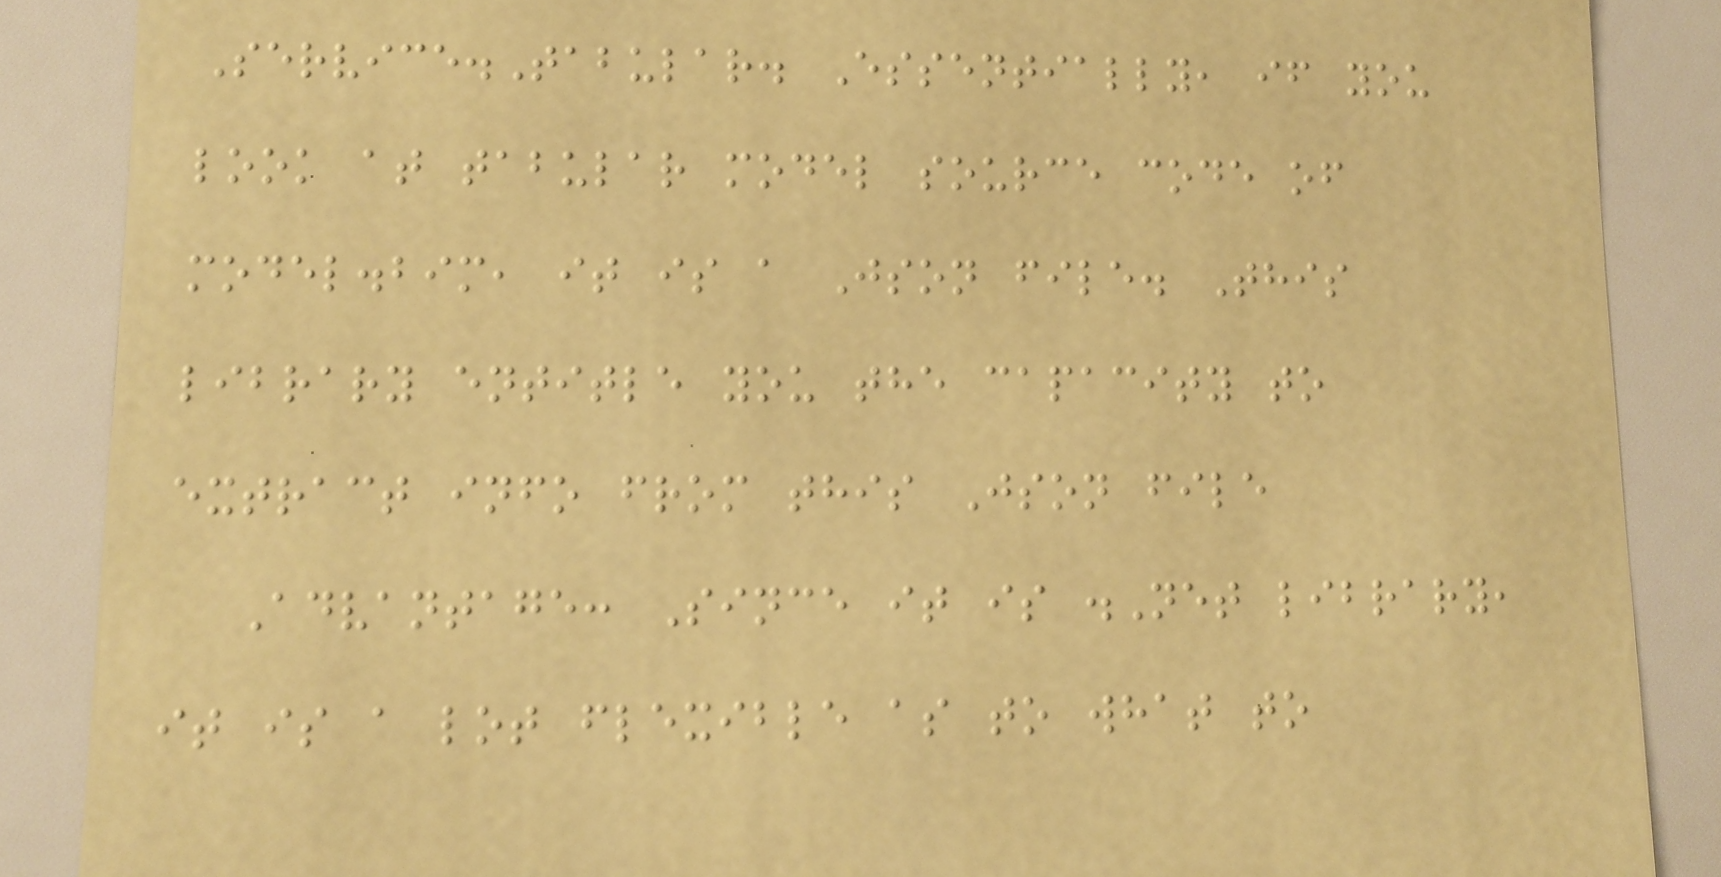Service.Tabular. Essentially, if you
look at tabular model source code of
model.bim, it is a Json file. This
library entitle you the capacity to
extract info from this Json file
Advantage: Since it is .Net library,
it is a lot flexible as to what to
